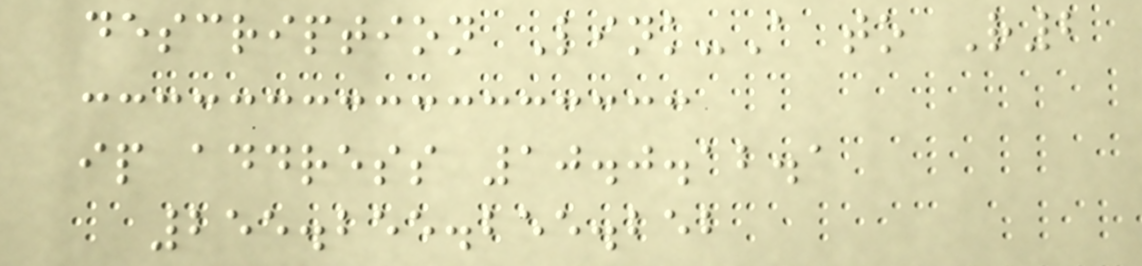description Link-A to R2
ip address 10.0.12.1
255.255.255.252
